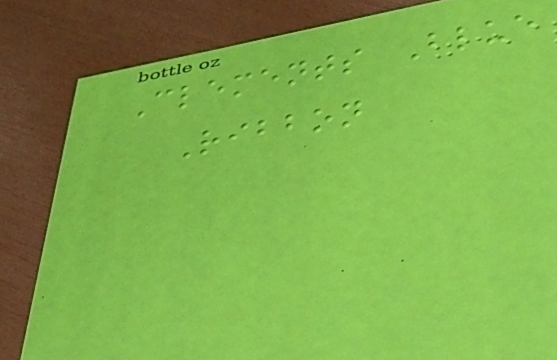Clements Blue
Ribbon
